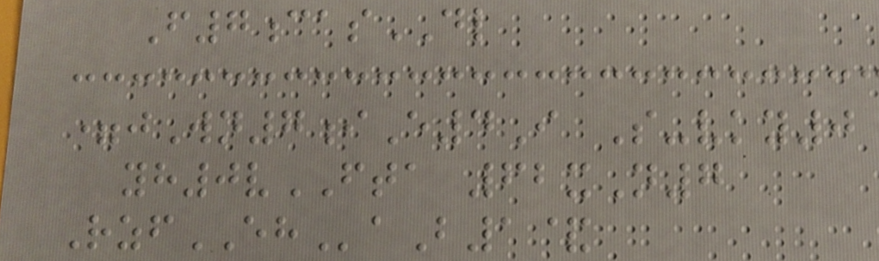F7casDL
=jWn7iE4I S-vky0
yh0vFTA 62xN7
RzfEHaB1&
